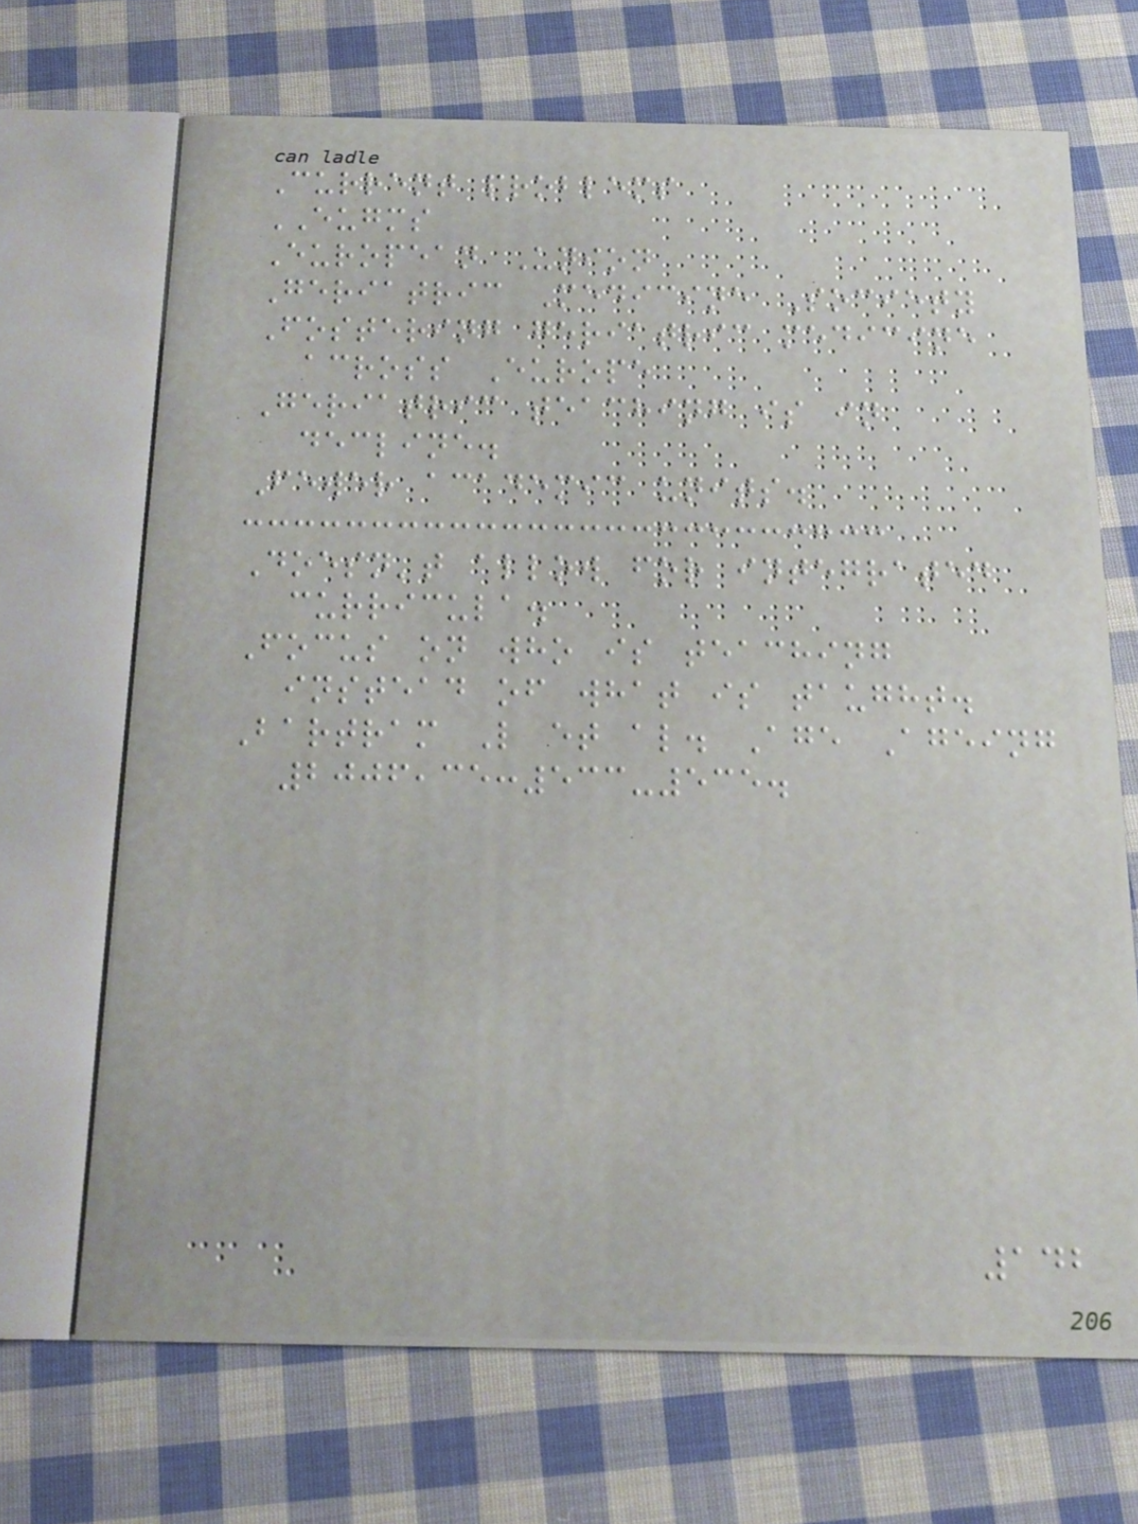Current problems
EUGMS
European Union
Geriatric Medicine Society
Fostering geriatric medicine
across Europe
Geriatric teaching is in
decline.
Fewer academic units.
Doesn't allow for integrated
curricula.
Focus on who is teaching
instead of what is taught.
Bartram L et al. Age Ageing
2006,35:533-535.
142
